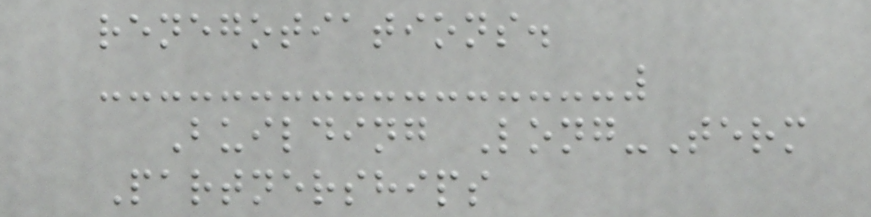renegotiations.
Building Long-Term
Partnerships
